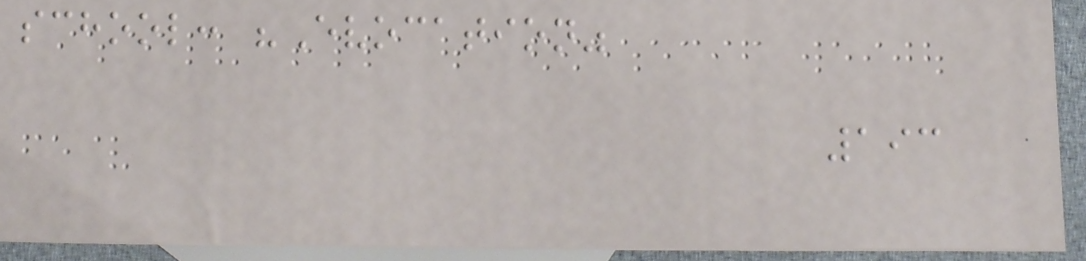school: "Evocation"
193
